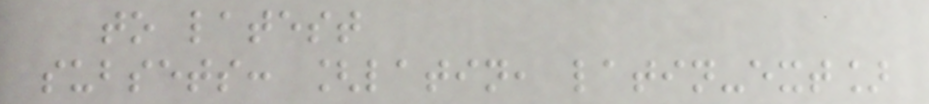to latest
subsets: [latin, latin-ext]
